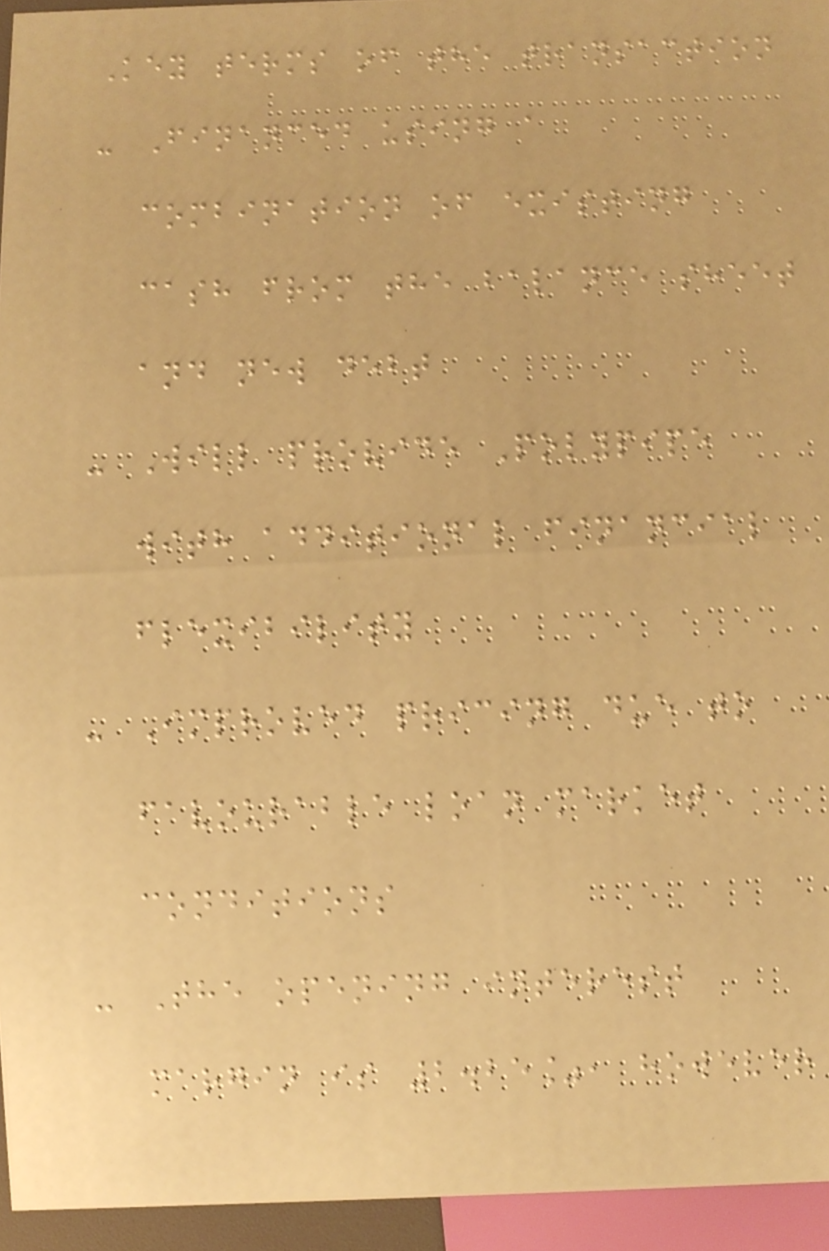Key terms of the transaction
- Financed using a
combination of existing
cash from the balance sheet
and new debt
- Will provide Polypipe
with additional financial
flexibility
- Improved pricing due to
favourable loan market
conditions
- The opening interest
margin is 2.25%, however
